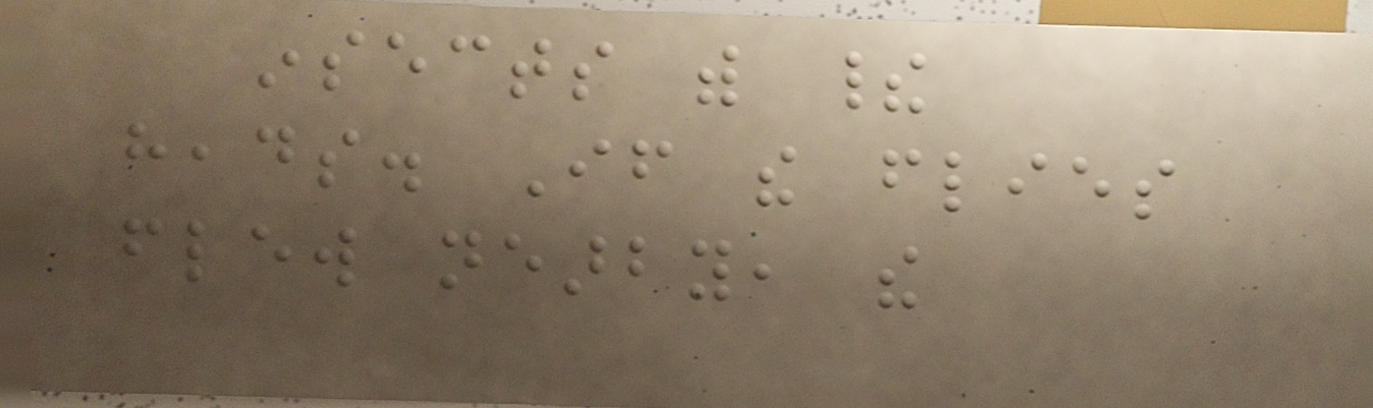insects with their
heads. If the flies
flew nearby, the
